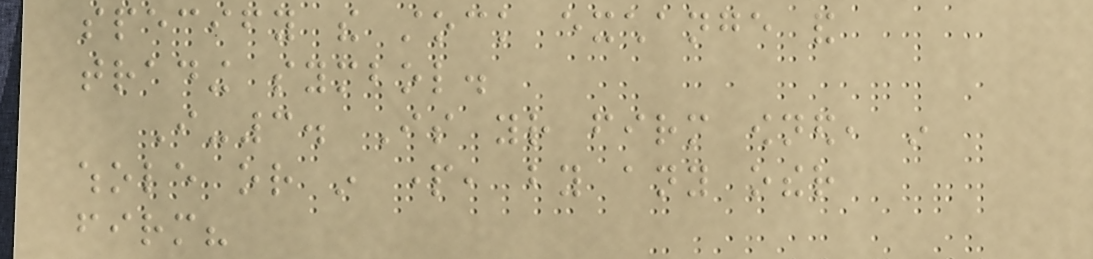specify the stock exchange and
trading symbol.
I-3. Is your firm owned, in
whole or in part, by any other
firm?
